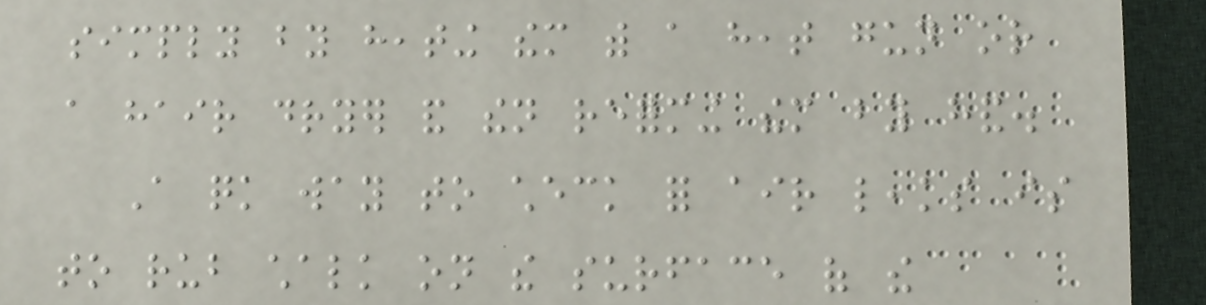simply by heating them with a heat gun or
a hair dryer and then reforming them by hand.
A quick way to check for air leaks is
to rub chalk on the surface of the
